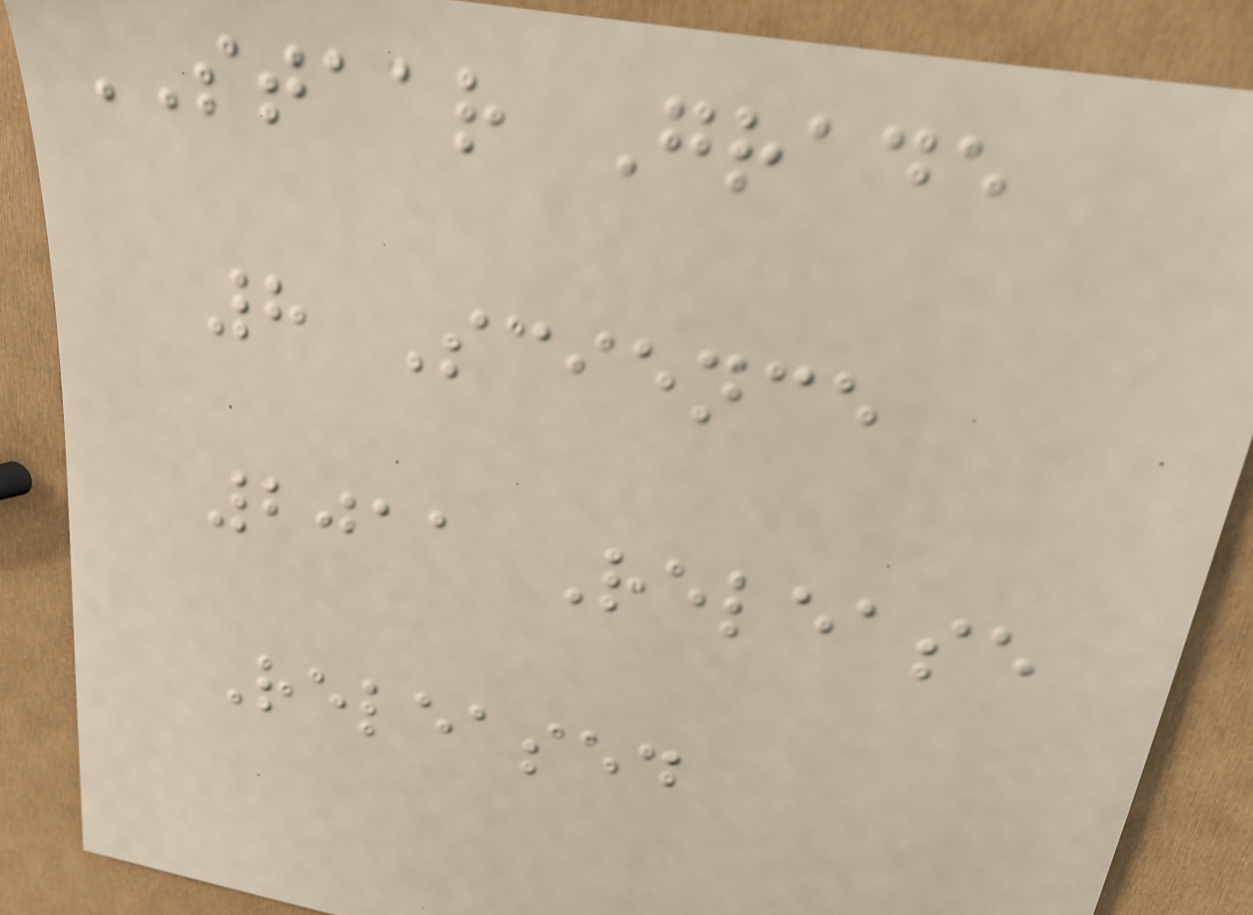STAAR Grade
8 Science
2011 Release
Released
